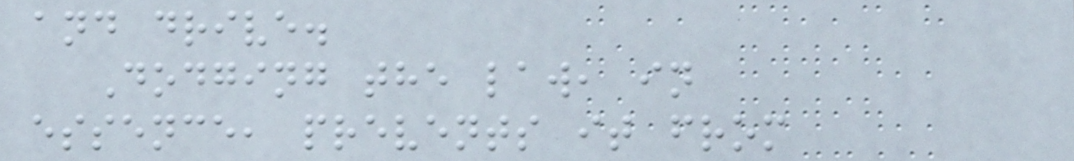and drive.
Dodging the law, in
essence, prevents it from
